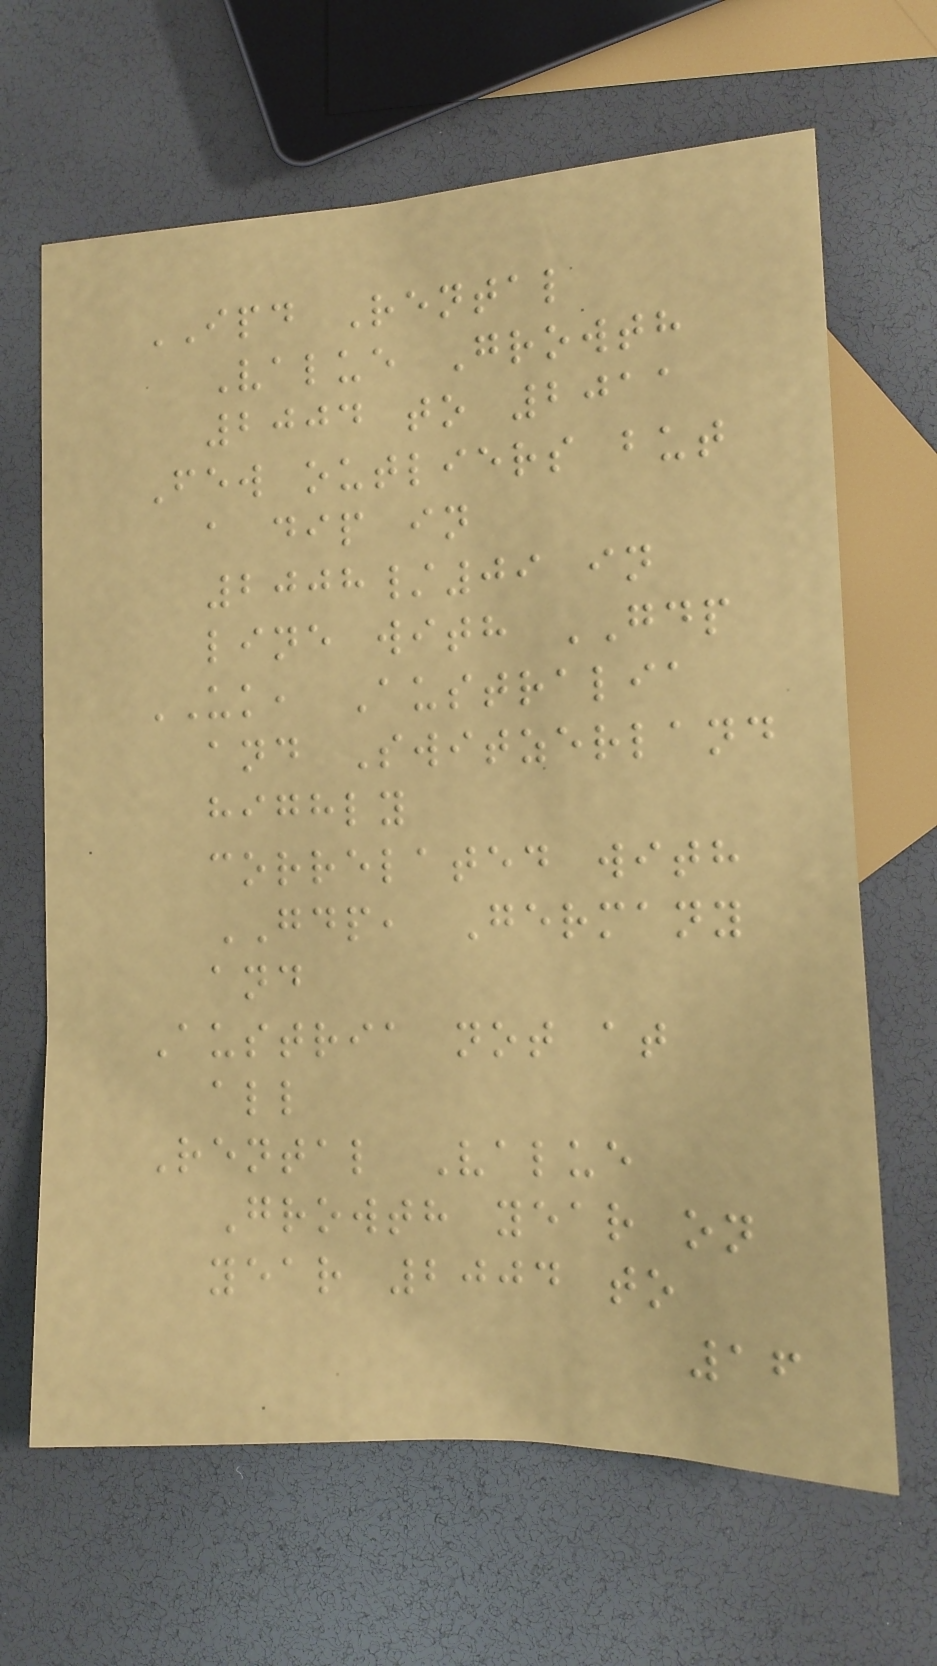IPD Rental
Value Growth
2004 to 2011
Few outliers but
a dip in
2008/09 in
line with GDP
UK, Australia
and Switzerland
highly
correlated with
GDP, Germany
and
Austria not at
all
Rental Value
Growth year on
year 2004 to
16
